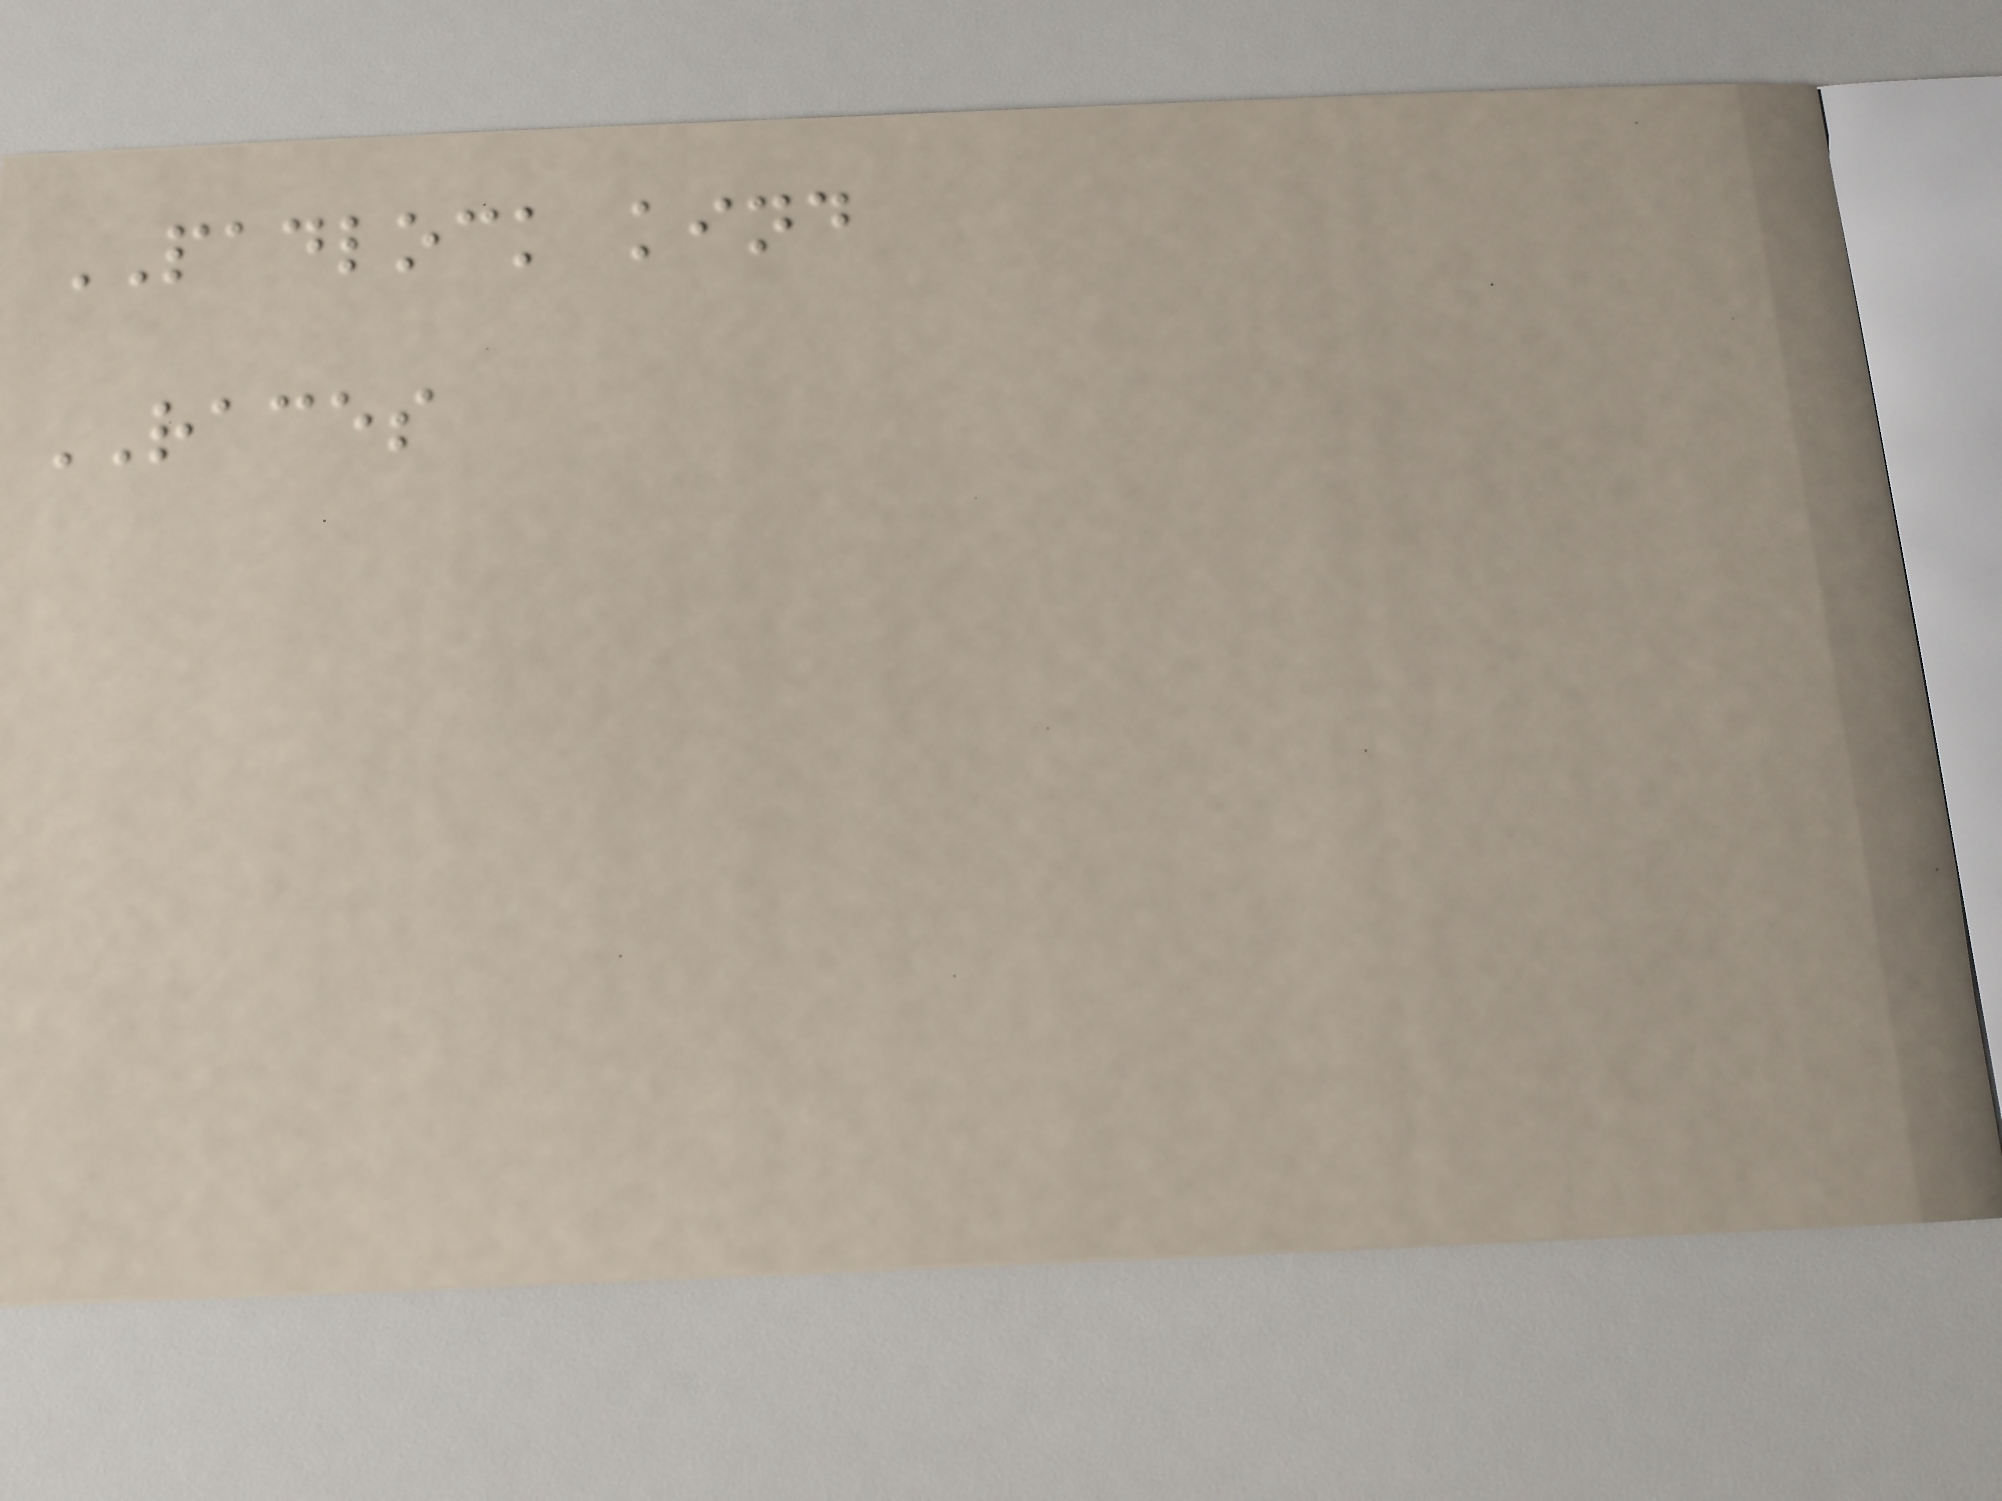PADLOCK kind
RACES
